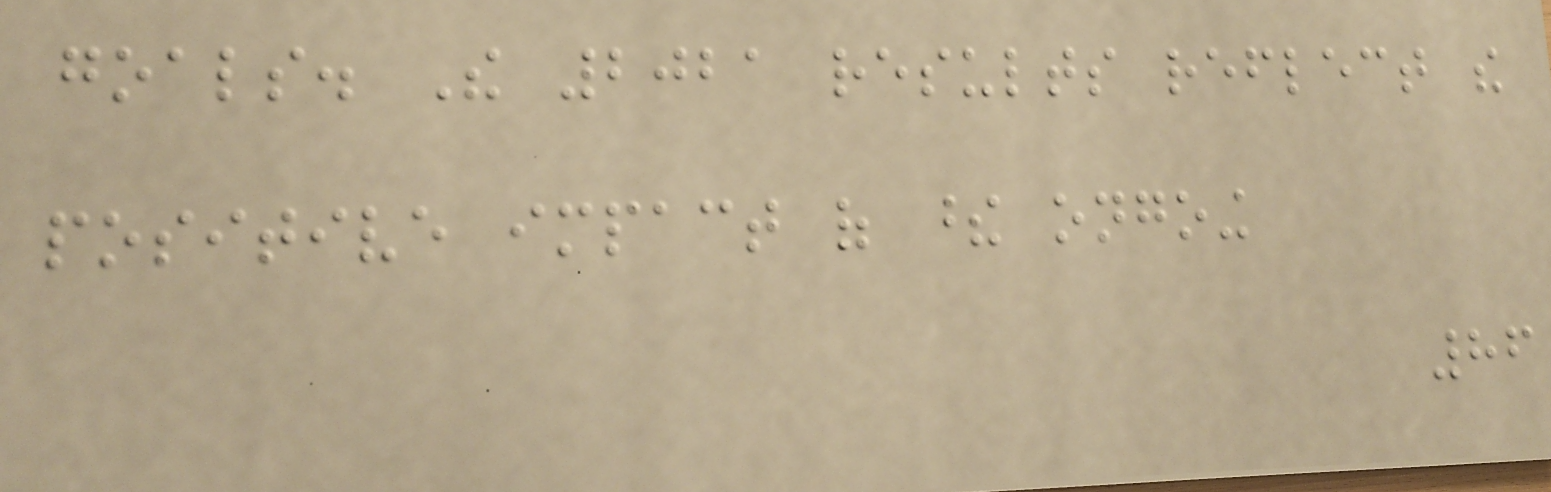goals. The 2021 results reflect the
positive impact of these ongoing
86
